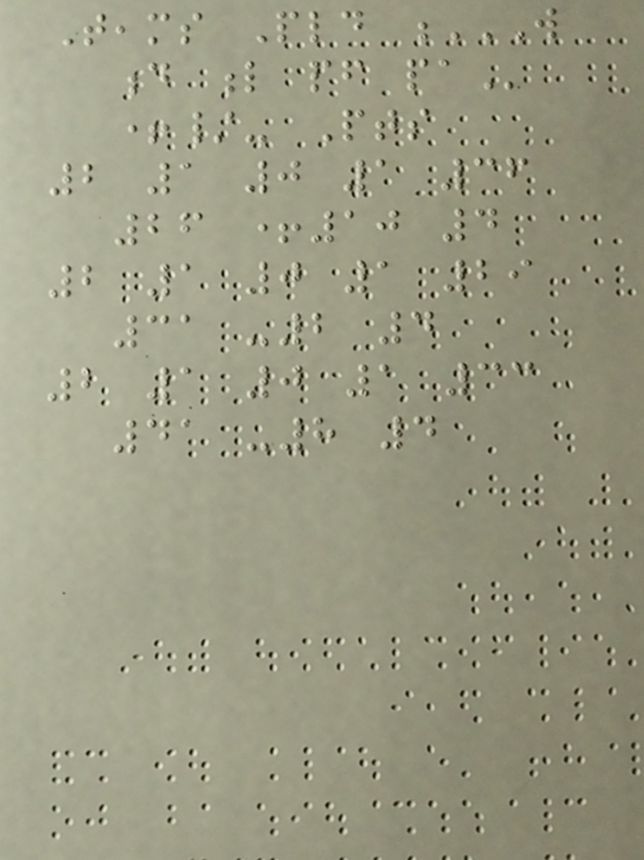Teams Pld W
D L PF PA
+/- Pts
2 1 0 1 36
26 +10 4
2 1 0 1 29
31 -2 4
2 1 0 1 33
41 -8 4
